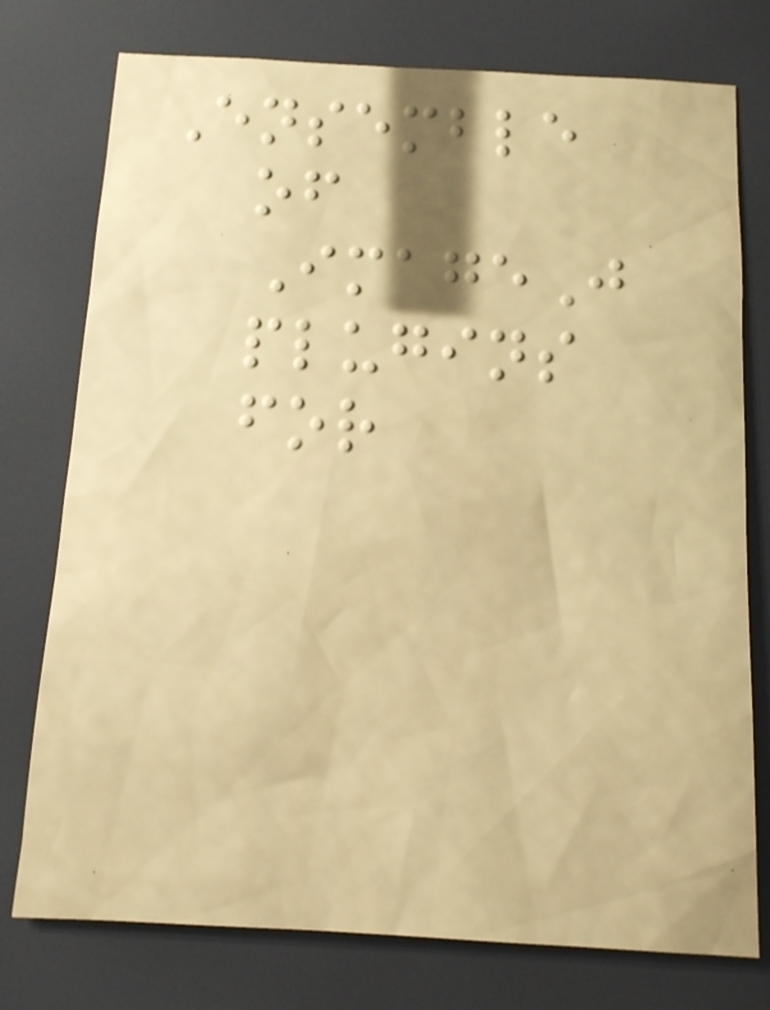Ensemble
of
ImageJ
plugins
for
